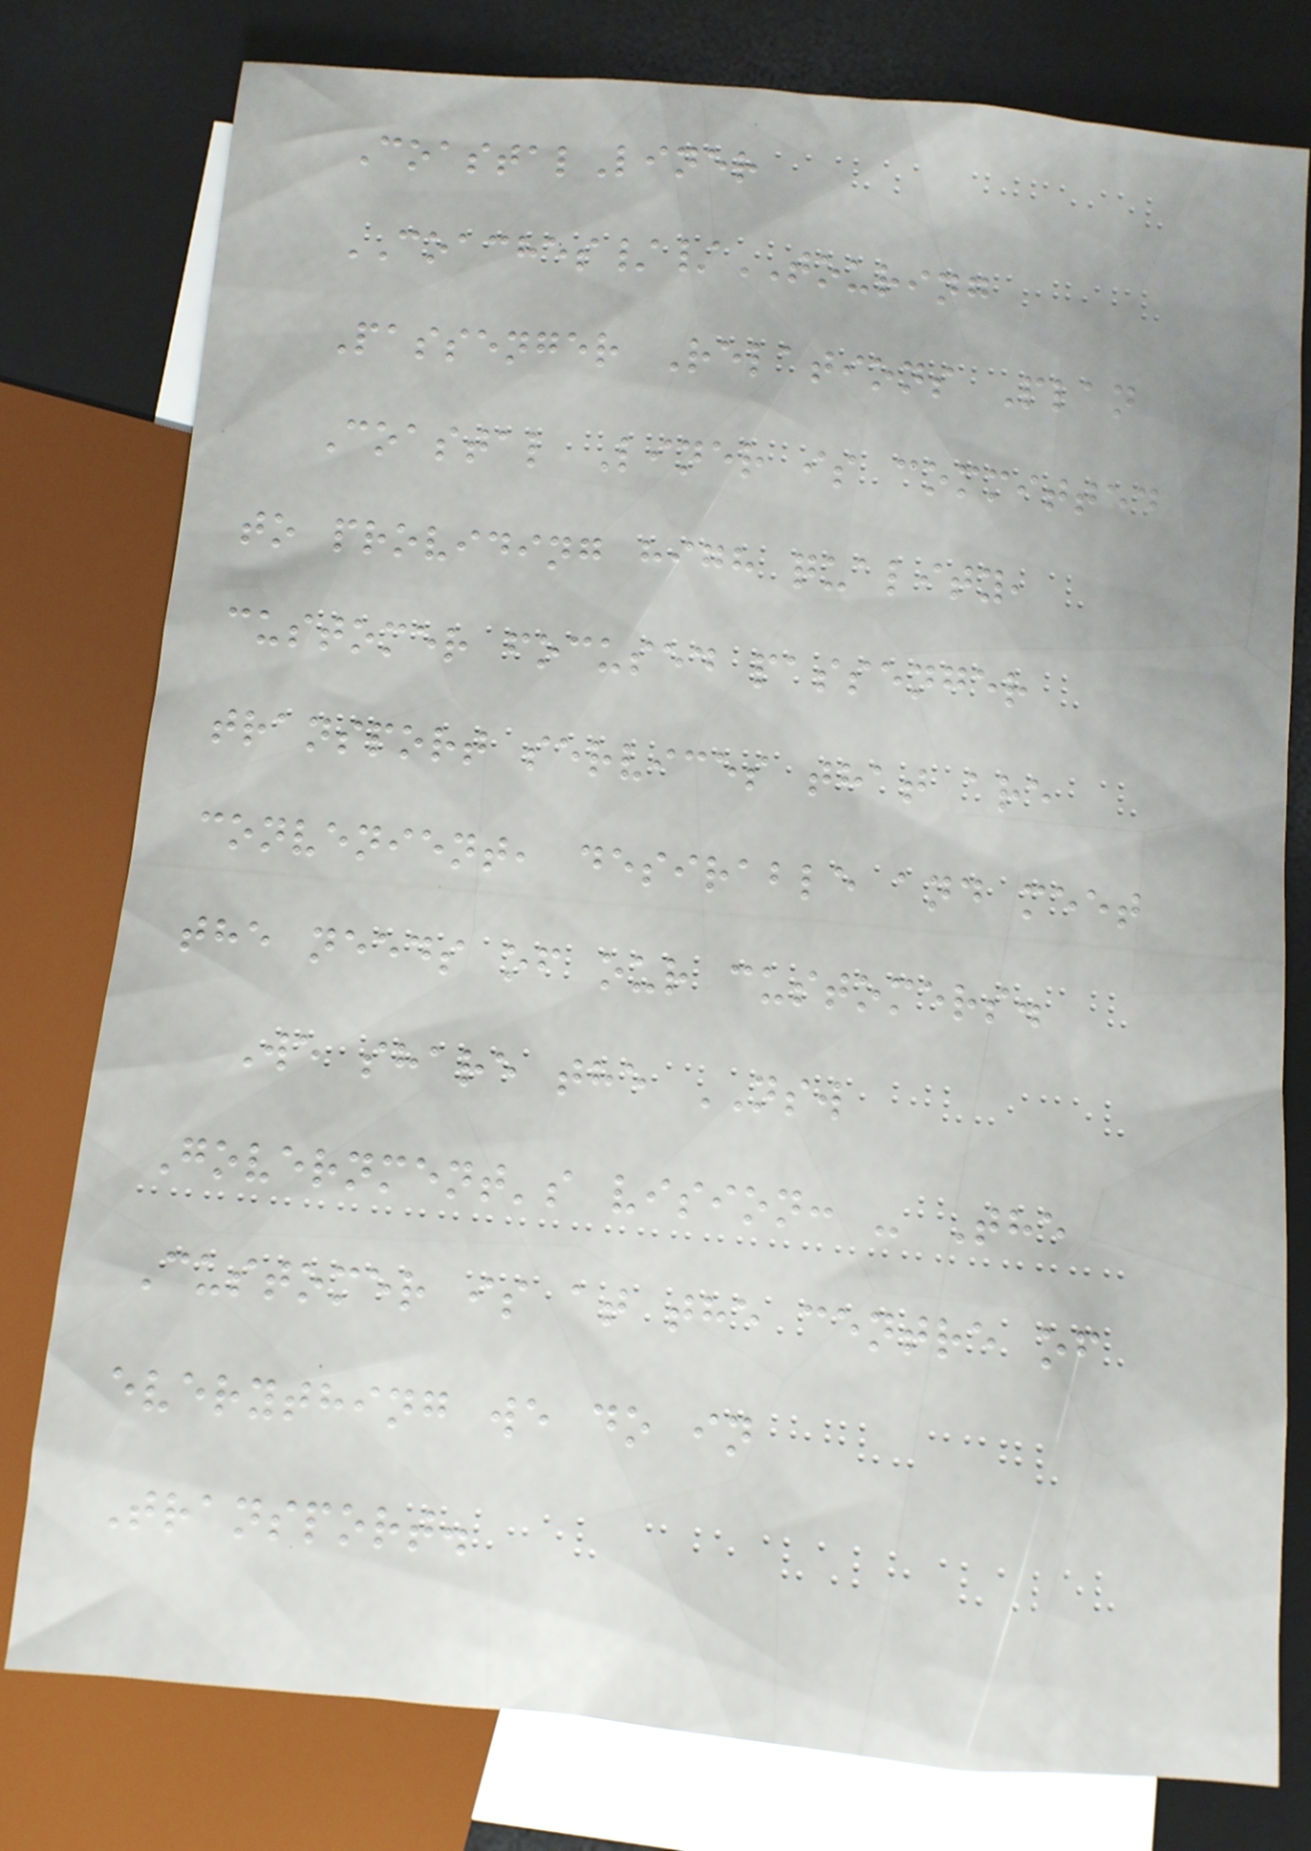CoastalLiner
COACHES//TOURING
Passenger Relations Plan
Coastal Liner is committed
to providing high quality,
customer focused passenger
transport services that are
convenient, desirable and meet
the needs of our customers.
We share the NSW
Government's vision: - The
Customer is at the centre of
everything we do in
Transport.
